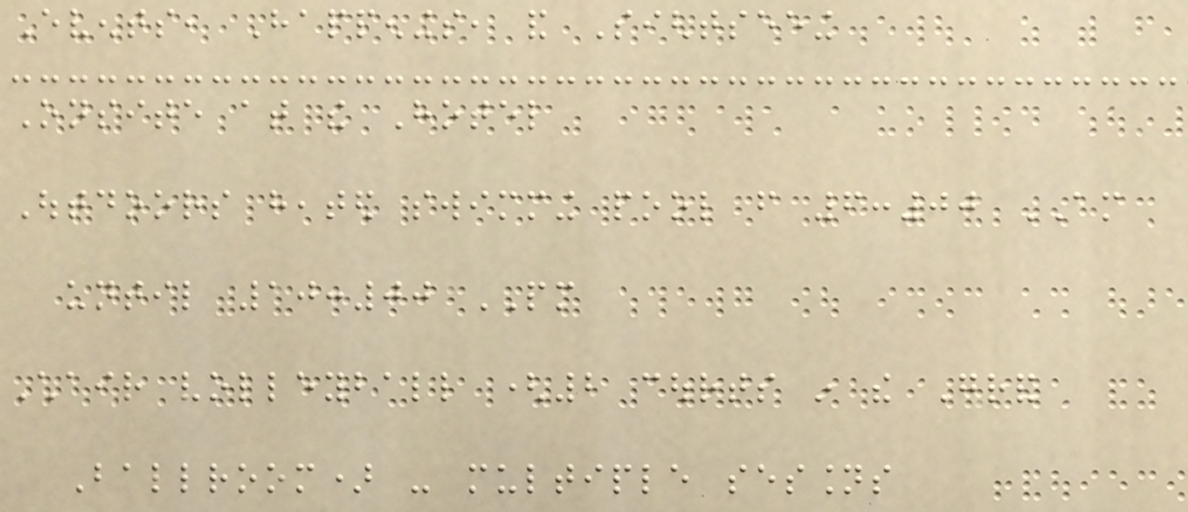Events, Happenings, and Sightseeing
Onsite at the Hotel
Outdoors heated swimming pool from 6:00 AM
until 10:00 PM
Chair volleyball (2 courts in the Grand
Ballroom) - multiple sessions
